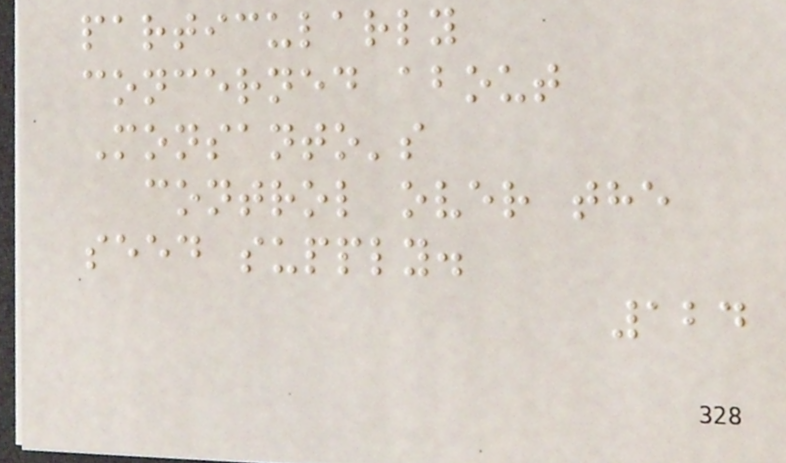particularly
concerned about
Monsanto's
control over the
seed supply.
124
